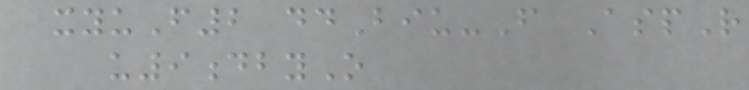xyuF2 ddBiu-F AspR
u9dbyO
